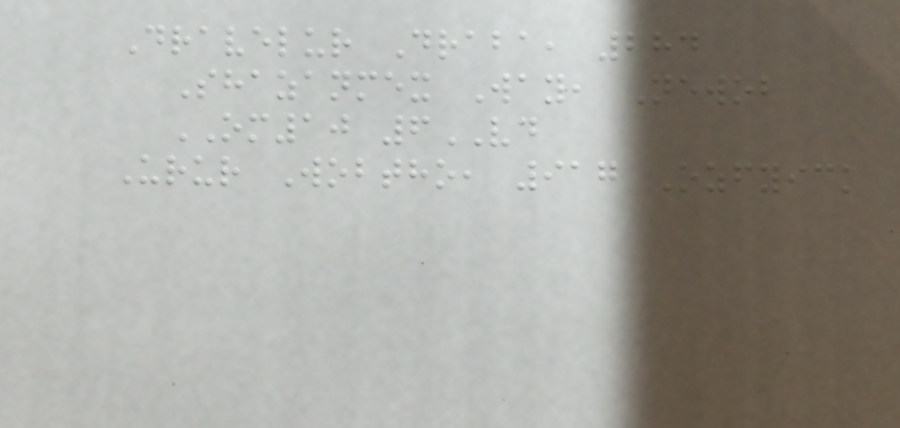Dravelur Draba, 284
Shazanmex Way, Newob
OM10 6VD
Urur Wobtho, 917 Ozfyick
